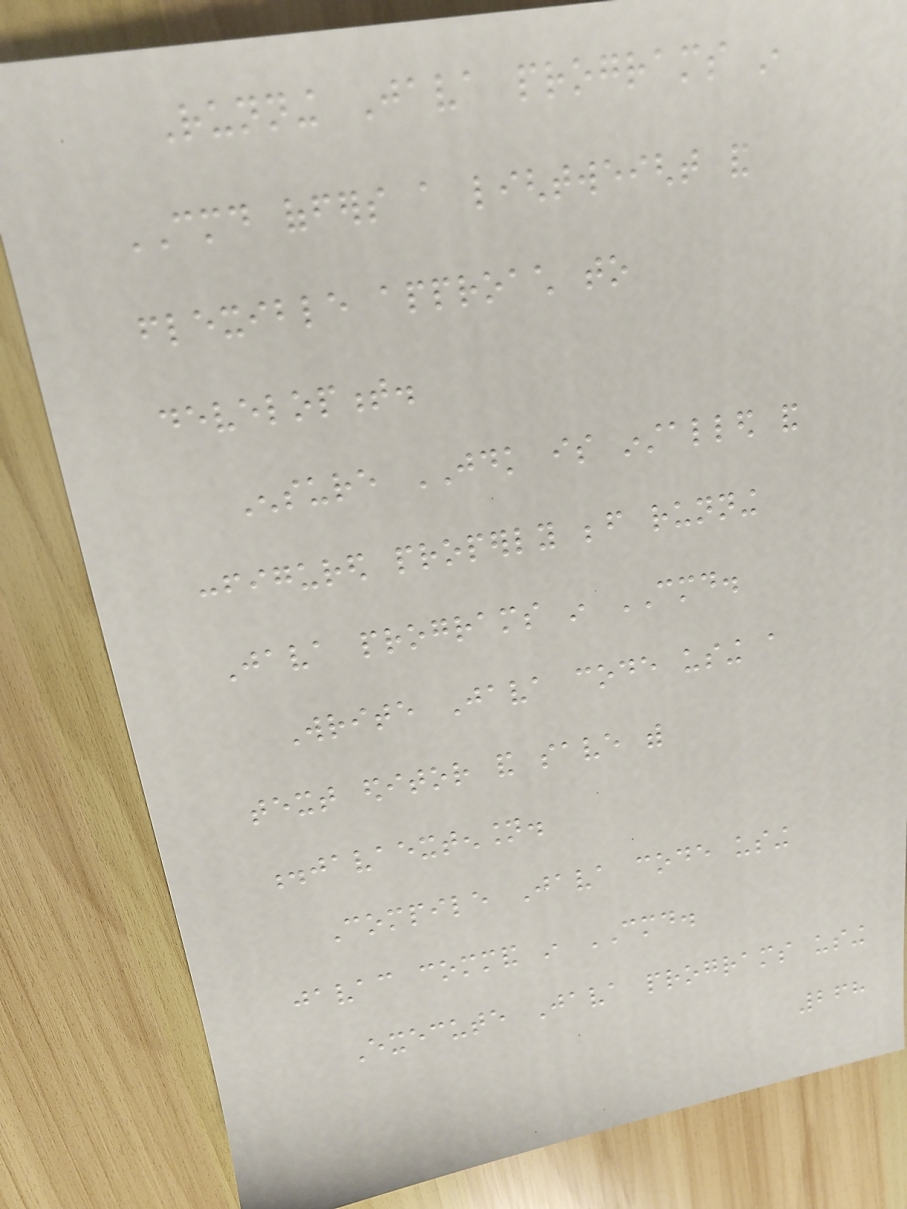Running Java programs in
CMD offers a lightweight and
flexible approach to
development.
Ensure JDK is installed and
configured properly before running
Java programs in CMD.
Write Java code using a
text editor and save with
.javaextension.
Compile Java code using
javac command in CMD.
Execute Java programs using
268
